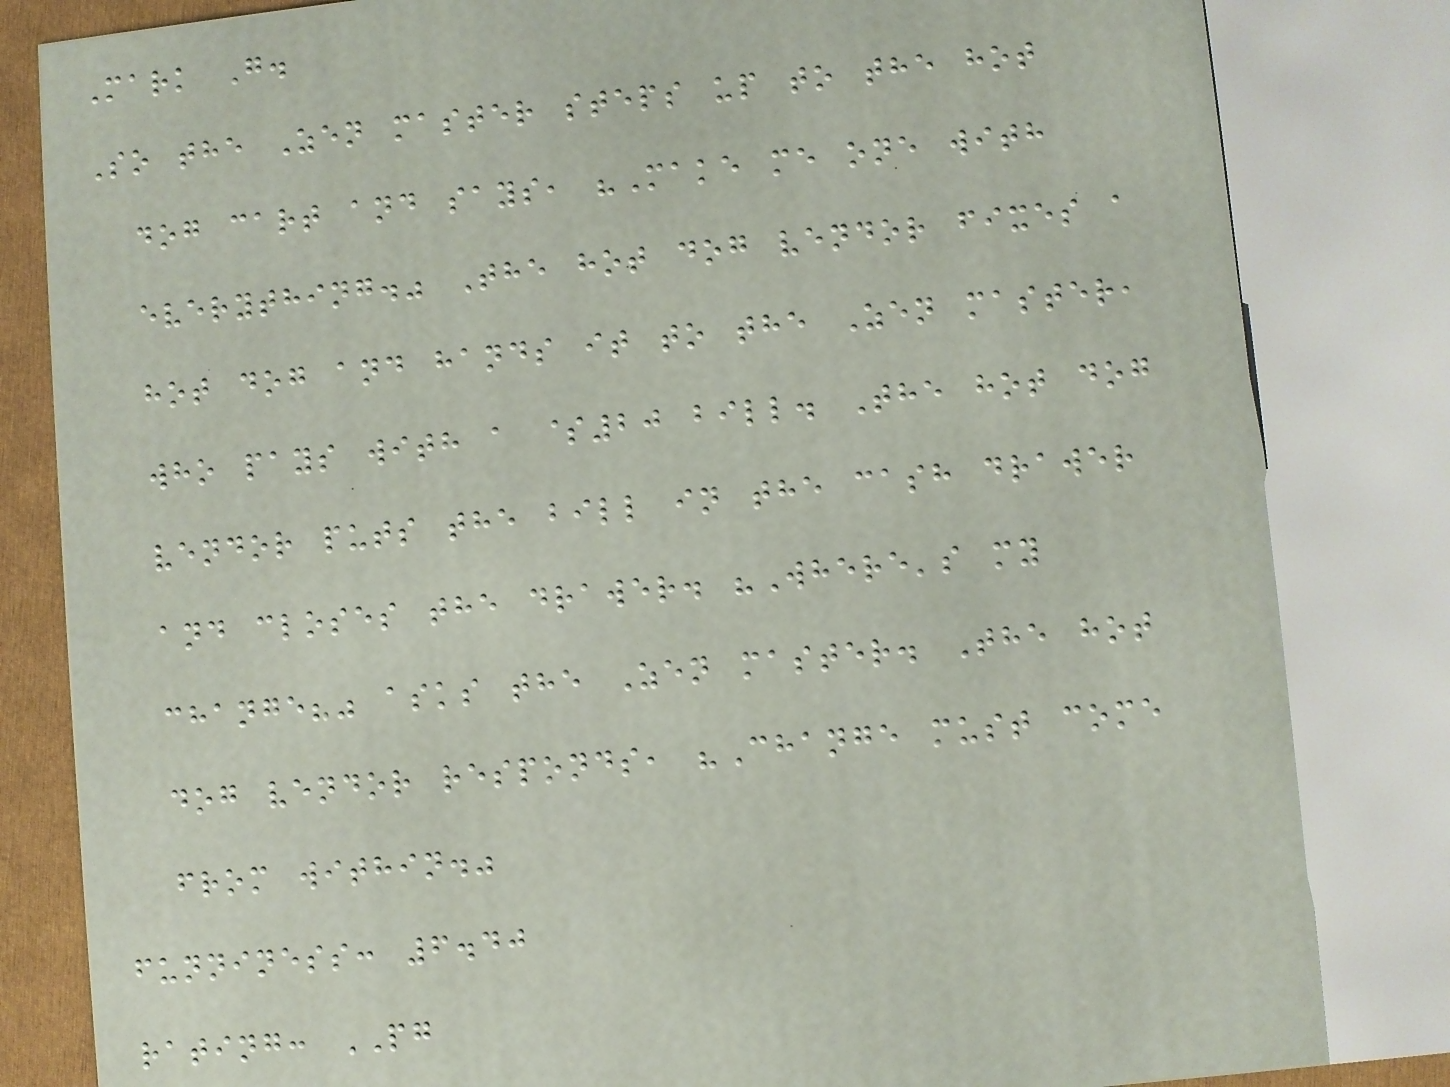Mark G.
So the Zen master steps up to the hot
dog cart and says, "Make me one with
everything." The hot dog vendor fixes a
hot dog and hands it to the Zen master,
who pays with a $20 bill. The hot dog
vendor puts the bill in the cash drawer
and closes the drawer. "Where's my
change?" asks the Zen master. The hot
dog vendor responds, "Change must come
from within."
funniness: 6.40
rating: PG
